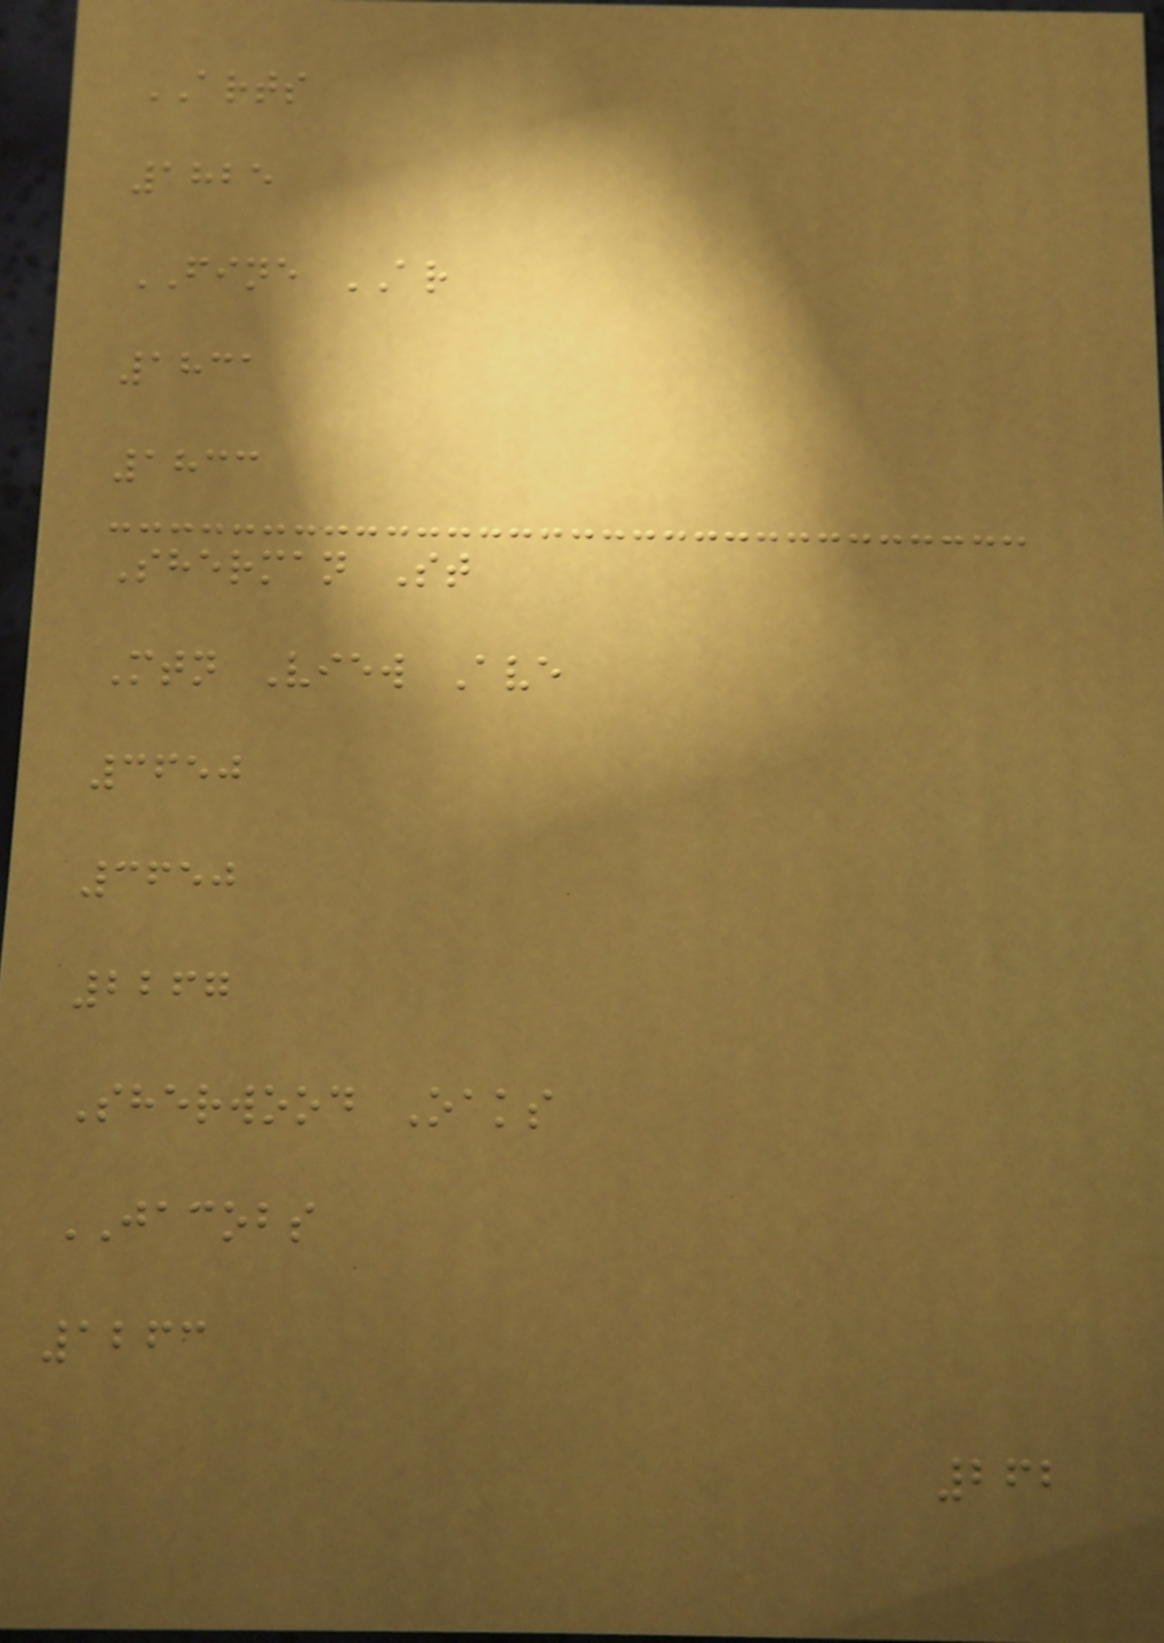ARTS
1825
FINE AR
1831
1833
Sherman St
Mtn View Ave
3650
3650
2267
Sherwood Oaks
JACOBS
1263
262
